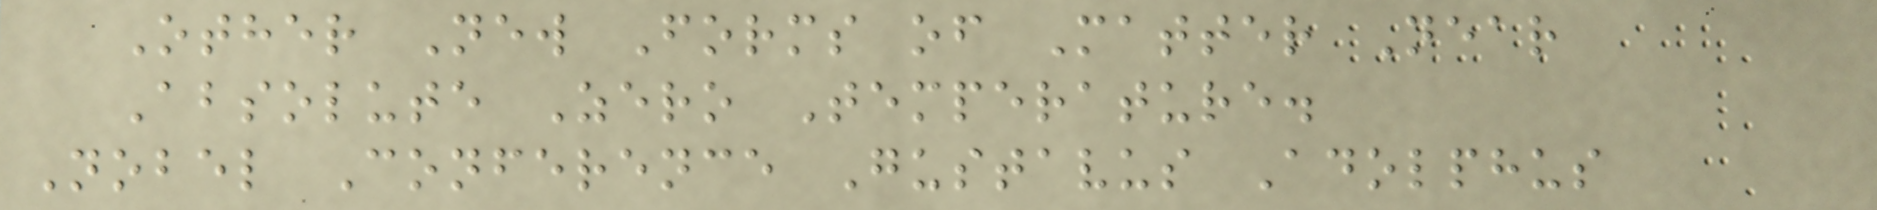Other New Forms of Matter Near
Absolute Zero Temperature.
Nobel Conference Gustavus Adolphus
